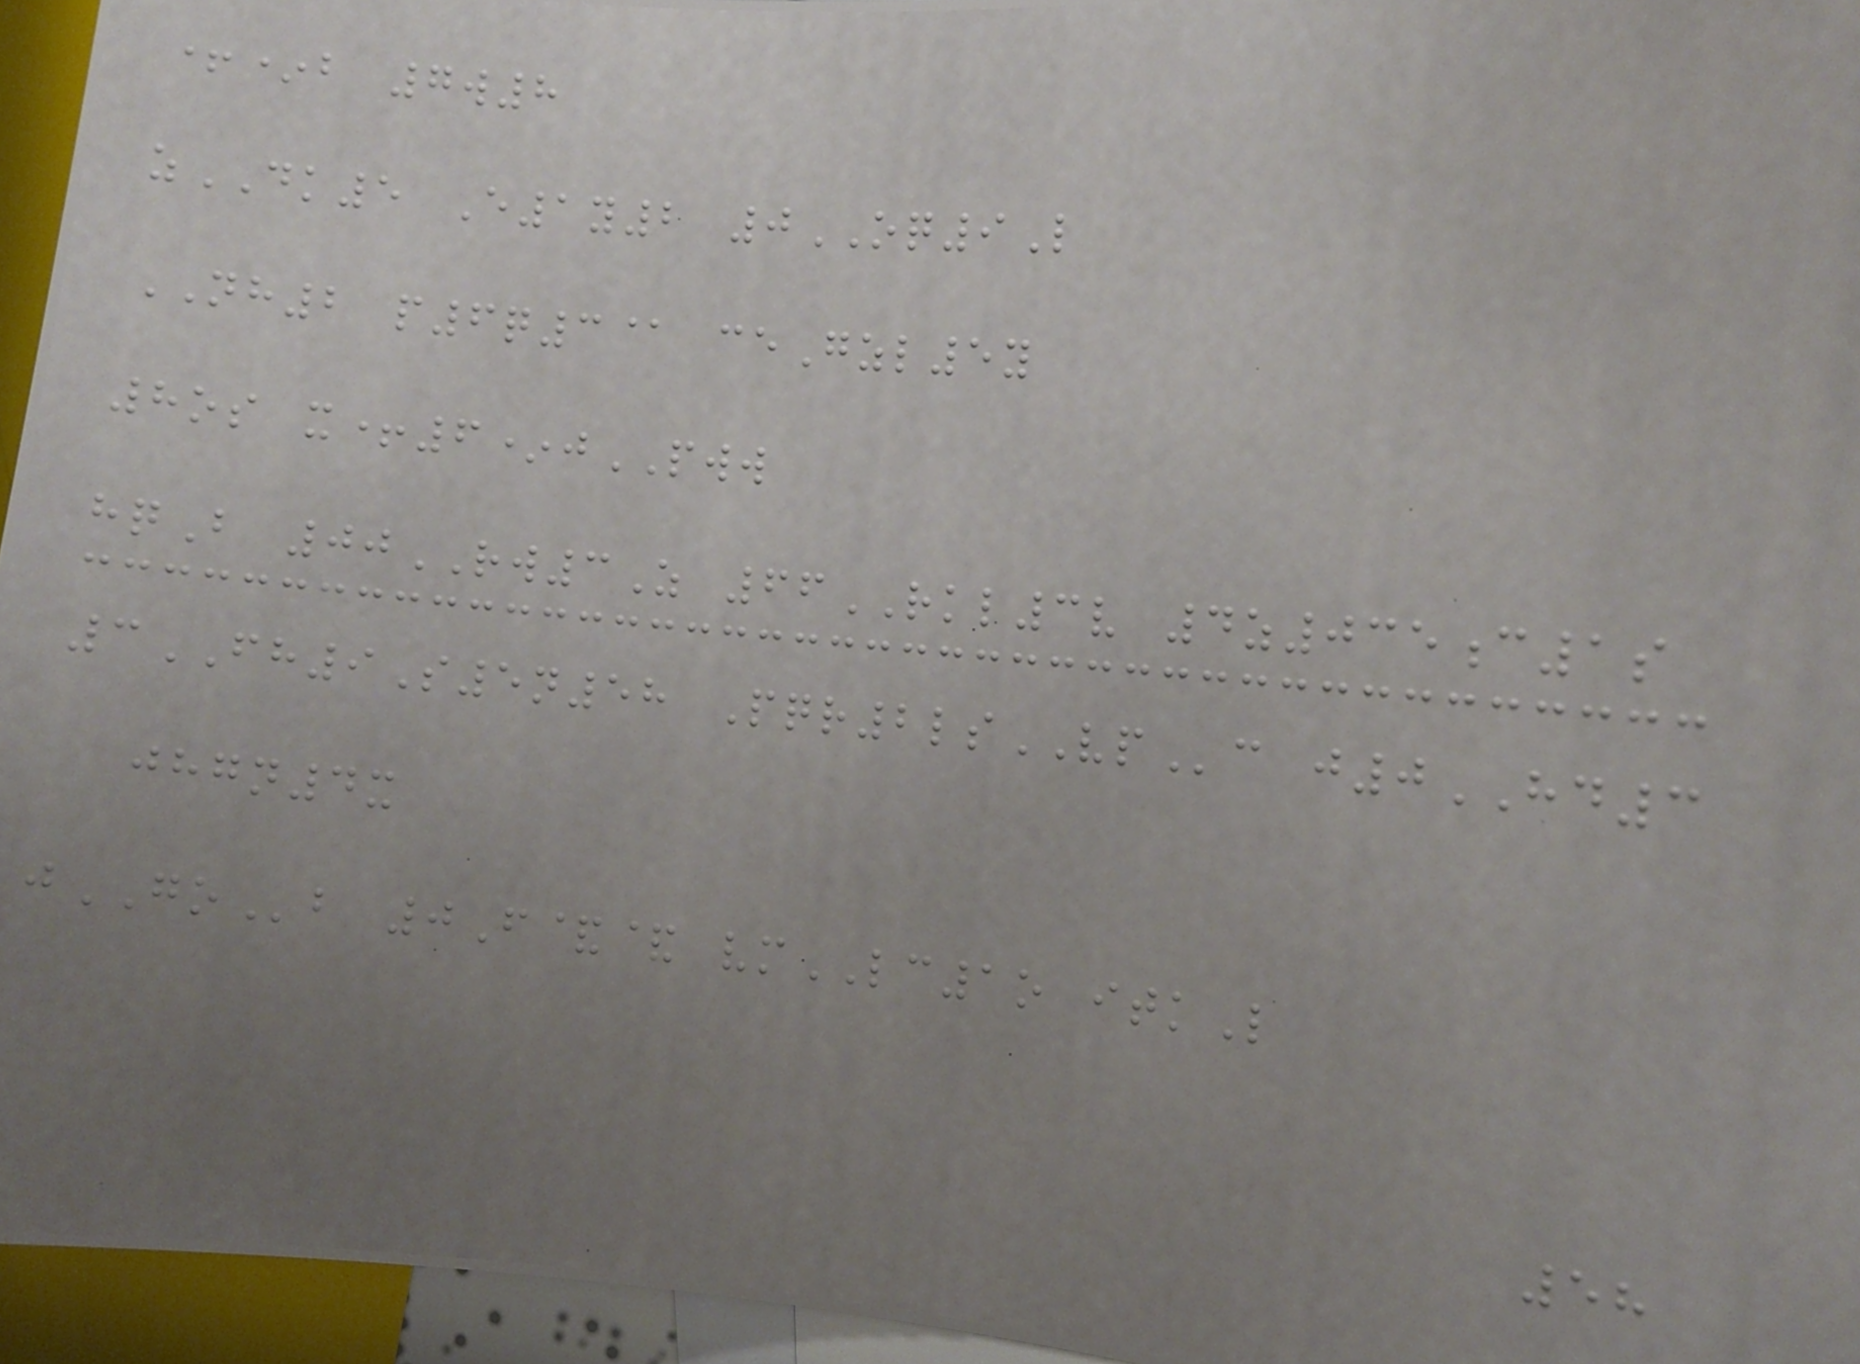+*b 7w8
zDK5 E1y2 0OQ9L
NH2 p6q3@ ceGzl5y
8os x+6*jPWW
hqB 00RW3Z 66RKL3v 4z035c1s
3FH9S5n58 Pqr2lsVPc j0HD3
jhgn4x
jGOb 0F&& vmLC1o itkL
58
